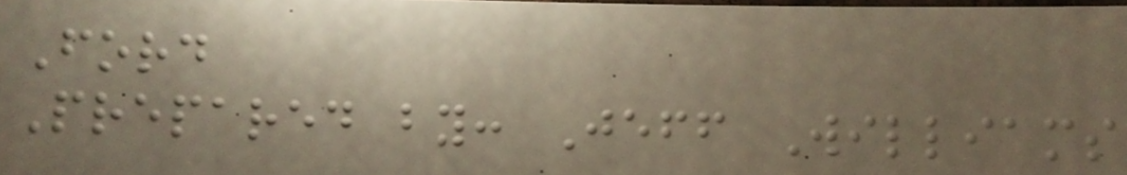Ford
Prepared by: Jeff Williams
